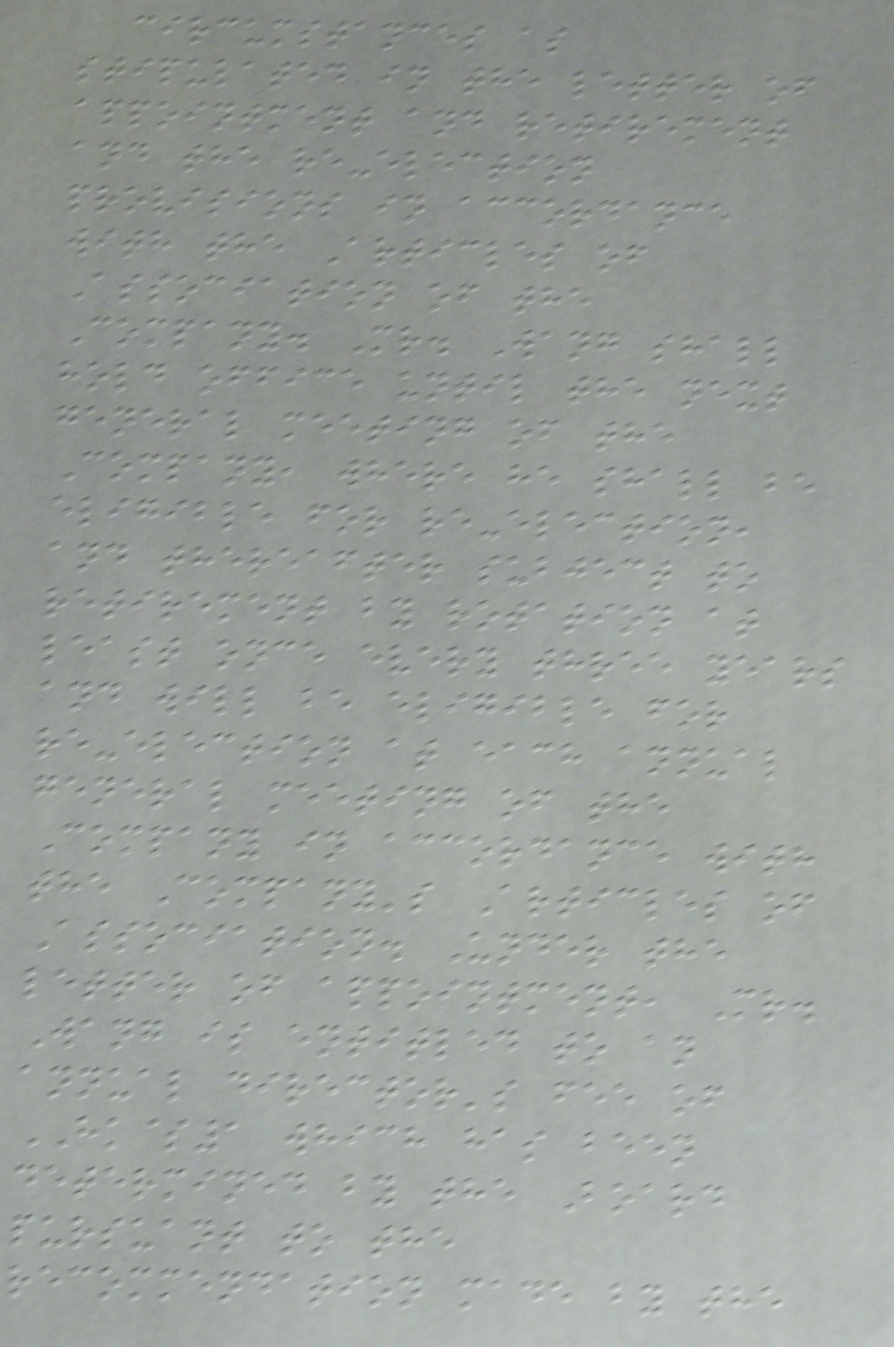circumstances as
stipulated in the letter of
appointment and retirement
and the re-election
provisions in accordance
with the Articles of
Association of the
Company. Mr. Wang shall
hold office until the next
general meeting of the
Company, where he shall be
eligible for re-election,
and thereafter subject to
retirement by rotation at
least once every three years
and will be eligible for
re-election at each annual
general meeting of the
Company in accordance with
the Company's Articles of
Association. Under the
letter of appointment, Mr.
Wang is entitled to an
annual director's fee of
HK$1 which has been
determined by the Board
pursuant to the
recommendation made by the
